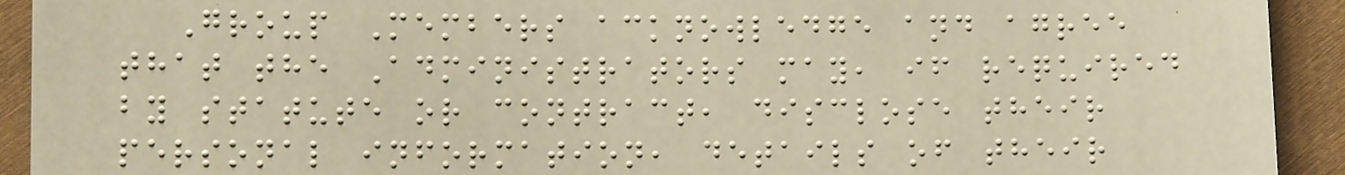Group Members acknowledge and agree
that the Administrators may, if required
by statute or contract, disclose their
personal information, details of their
